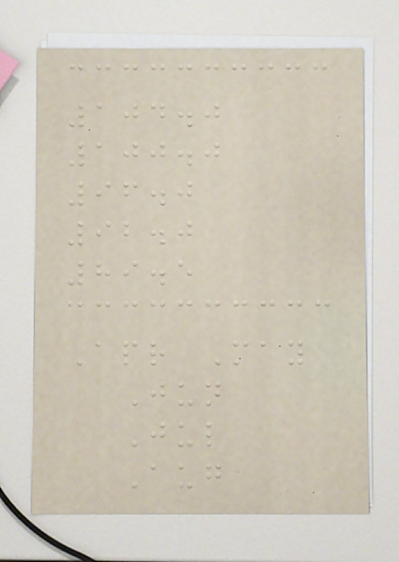104.0
100.0
96.0
92.0
89.5
Apr May
Jun
Jul
Aug
